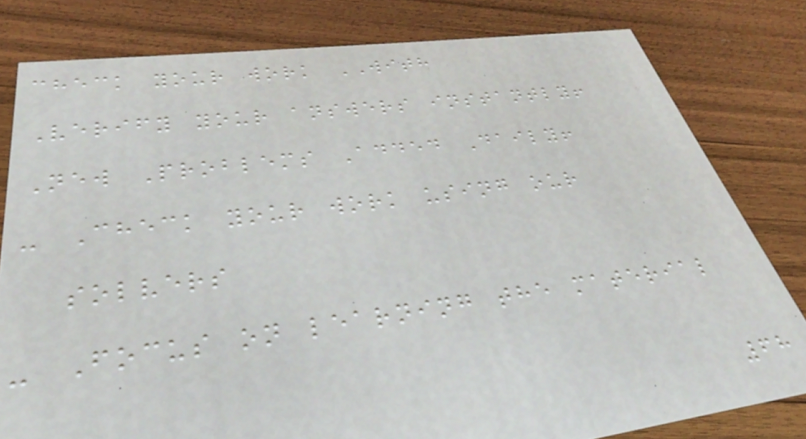check your work WITH
Verify your answers instantly!
New Problems Added Daily!
- Check your work using our
solvers
- Focus on learning the material
68
